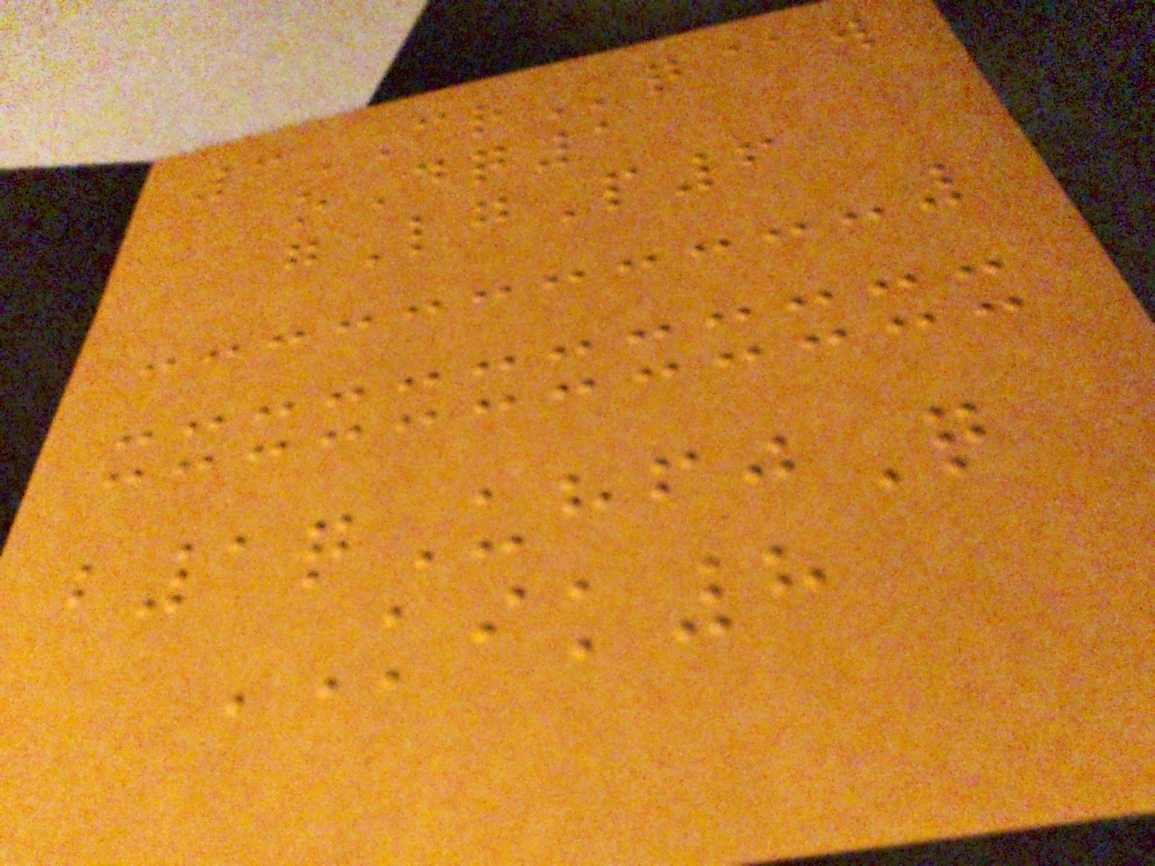3CRq@w
oDq1
gLgP6
b1qUhfjQ
KIK8
